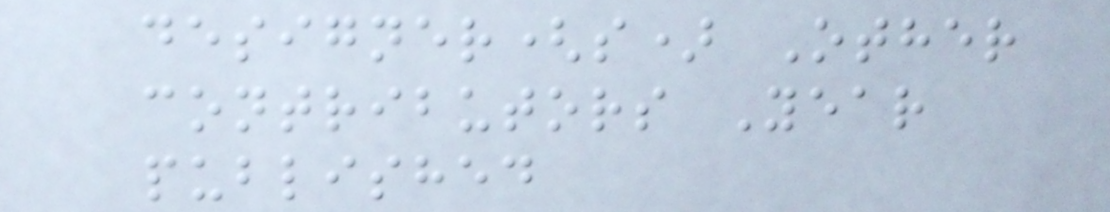designer(s) Other
contributors Year
published
